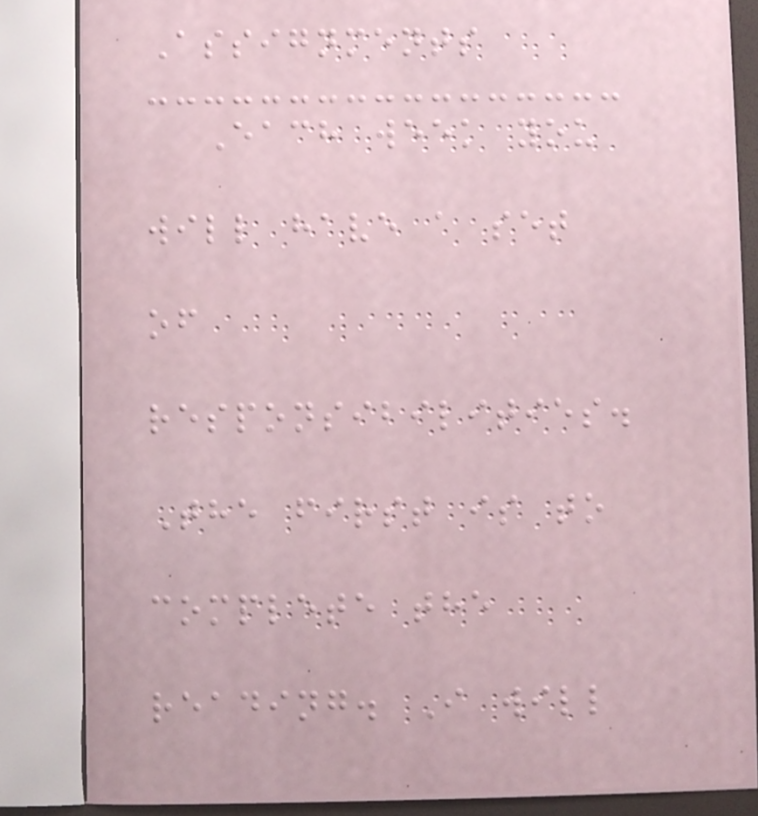Assignments
Each week you
will have a set
of
responsibilities.
The first is to
complete the
reading. I will
